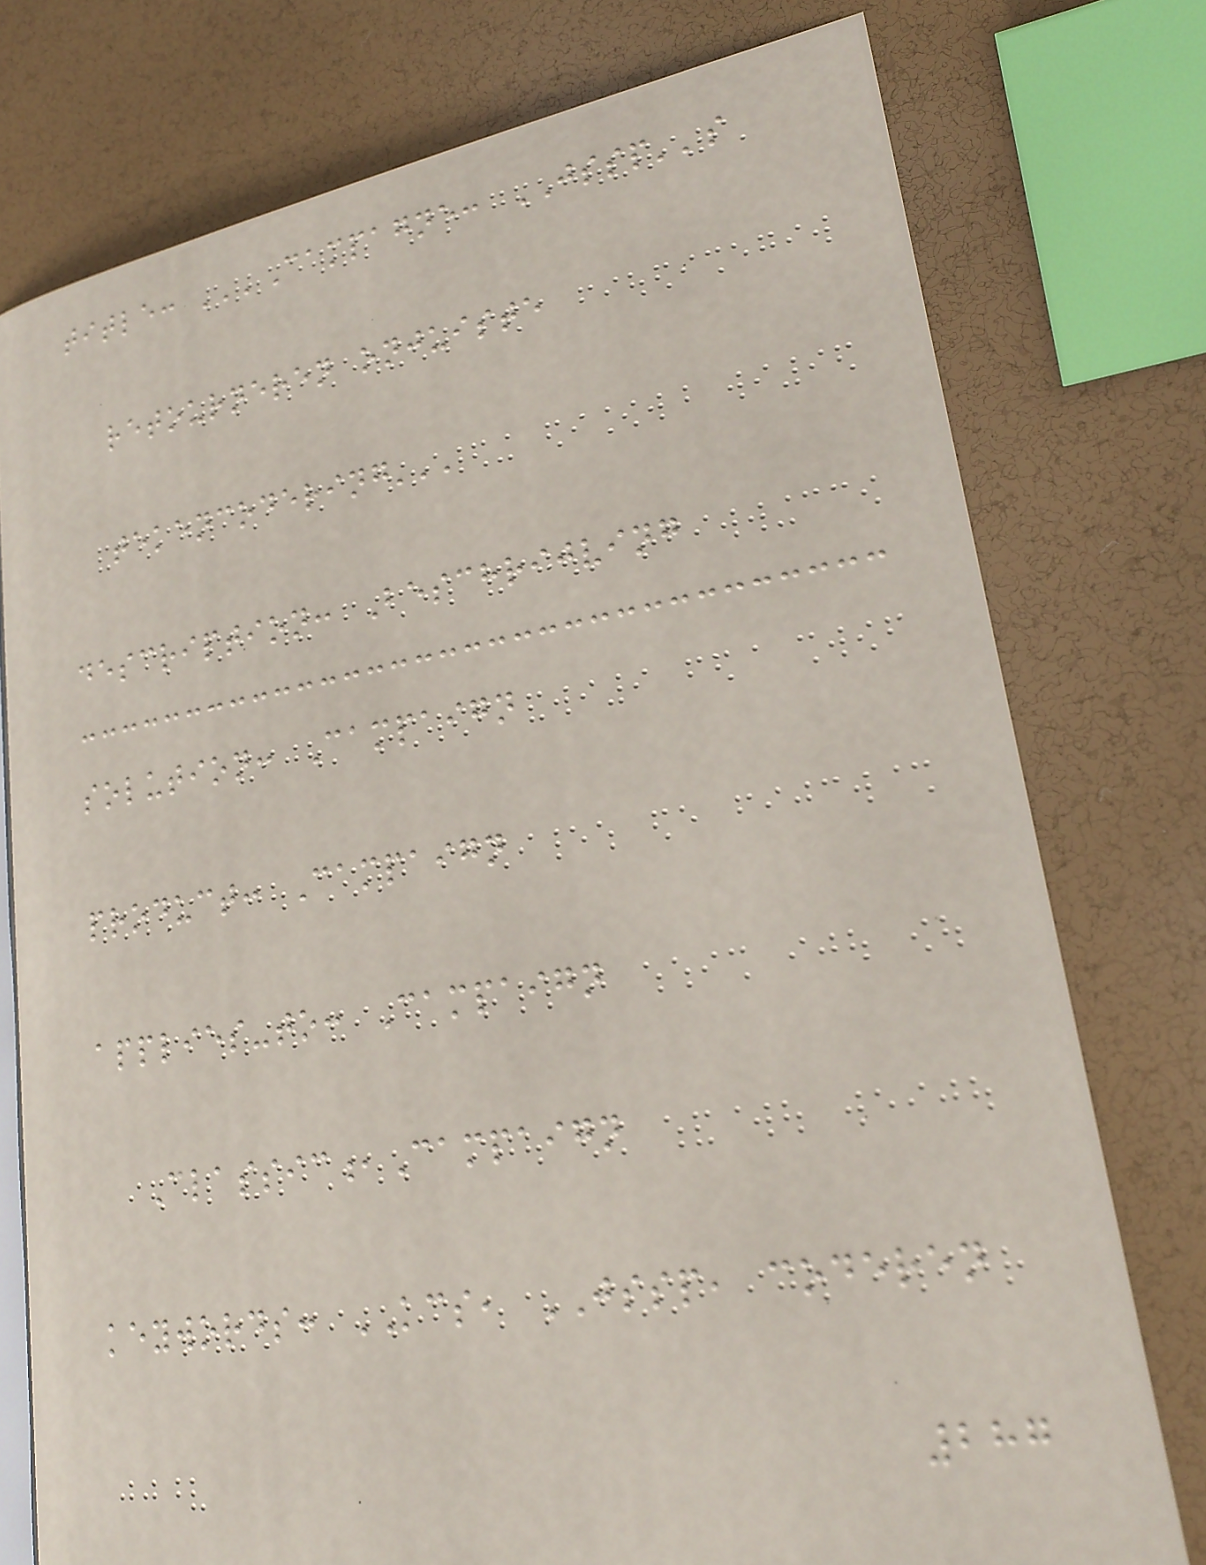title: '''Campagne: JSSP''s
retourneren onjuiste
tekencodering'''
description: Beschrijving
solution: Campaign
product: Campaign
applies-to: Campaign
Classic,Campaign
keywords: KCS, JSSP, coderen
287
